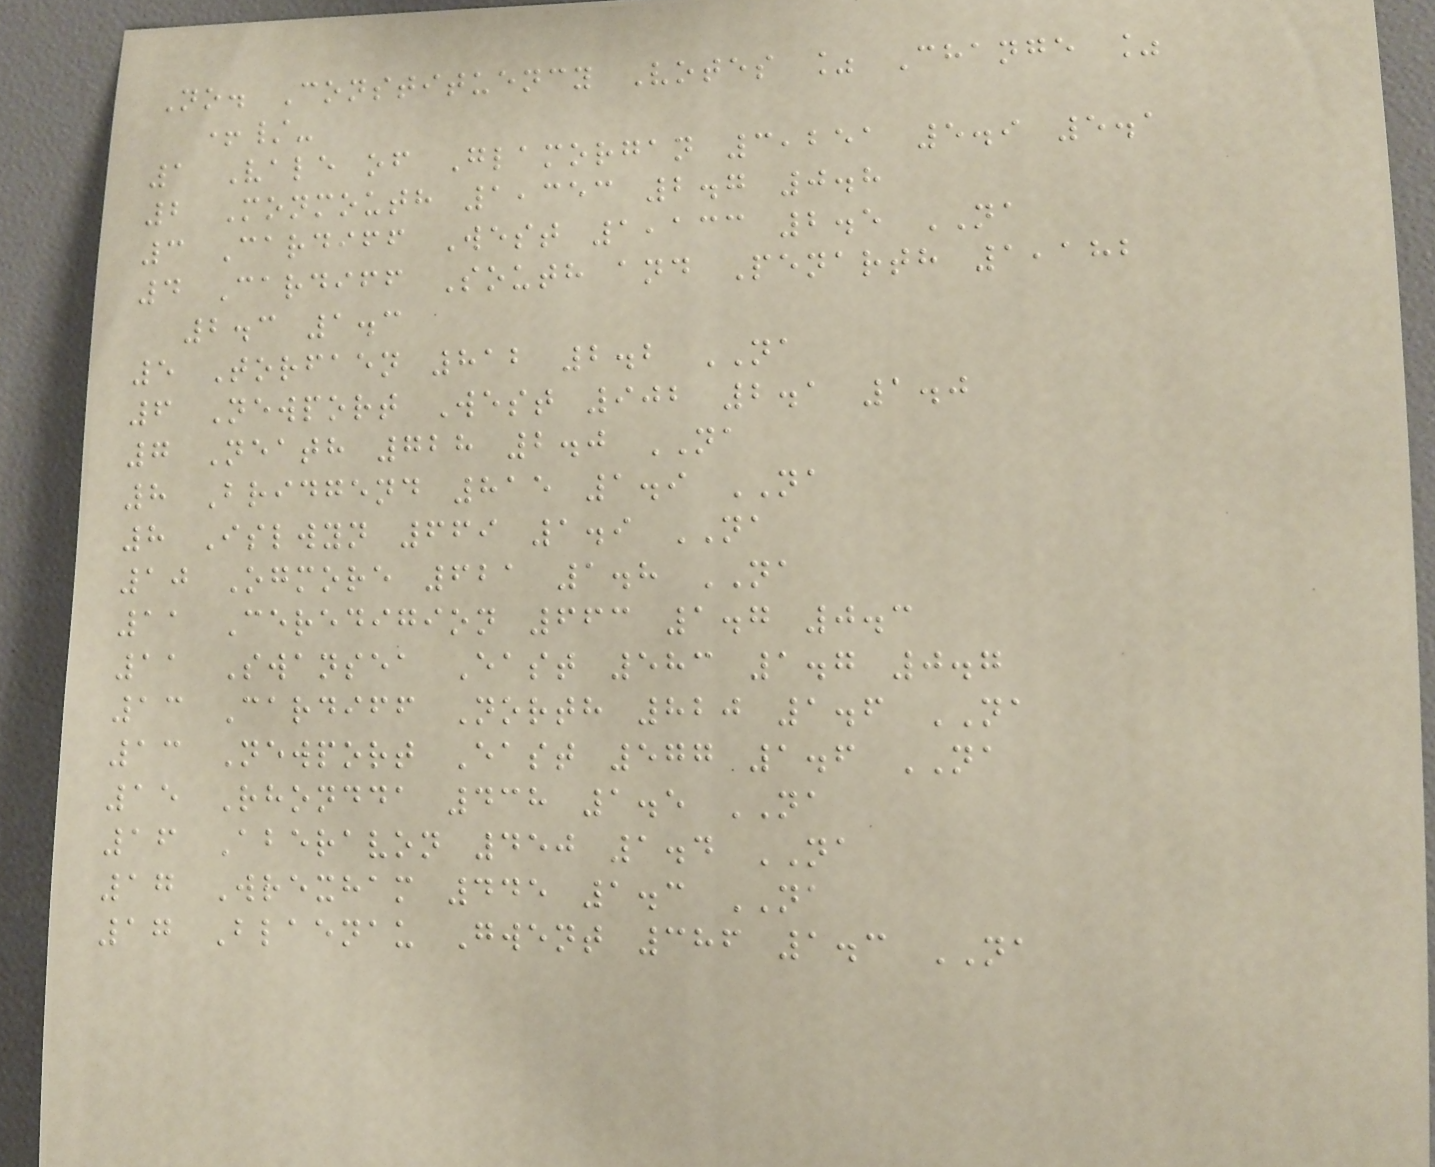No. Constituency Votes % Change %
+/-
1 Vale of Glamorgan 3,251 5.9 5.1
2 Monmouth 1,353 2.7 0.8
3 Cardiff West 1,133 2.5 NA
4 Cardiff South and Penarth 1,182
2.3 1.3
5 Torfaen 812 2.2 NA
6 Newport West 902 2.1 1.0
7 Neath 728 2.0 NA
8 Bridgend 815 1.9 NA
8 Islwyn 669 1.9 NA
10 Ogmore 621 1.8 NA
11 Ceredigion 663 1.7 0.3
11 Swansea East 583 1.7 0.7
13 Cardiff North 820 1.6 NA
13 Newport East 577 1.6 NA
15 Rhondda 438 1.5 NA
16 Aberavon 450 1.4 NA
17 Wrexham 445 1.3 NA
17 Blaenau Gwent 386 1.3 NA
